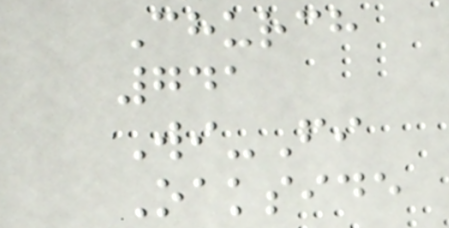Church
741
Wi-Fi
Oakside
